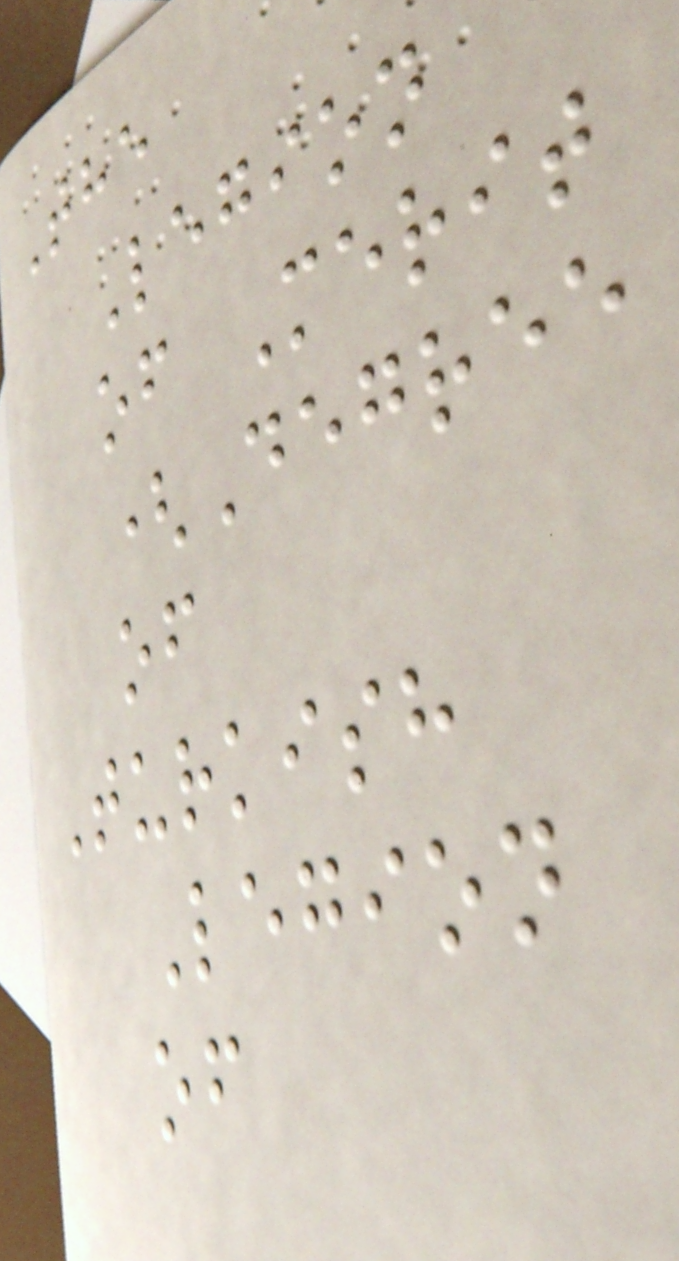The
Legion
of Merit
(Degree
of
Turkish
Legion
of
